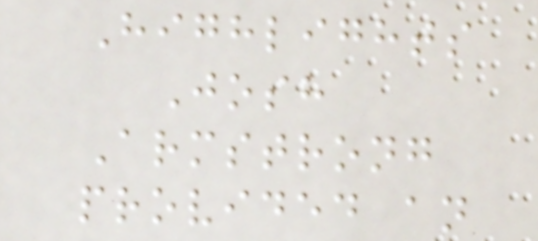Highlights
Josh
Armstrong
provided an
